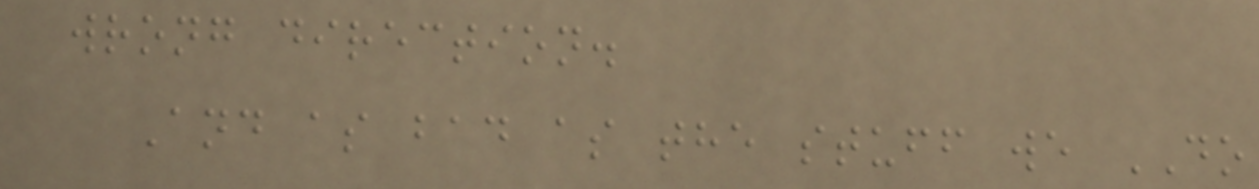wrong direction.
And as bad as the stuff we DO
